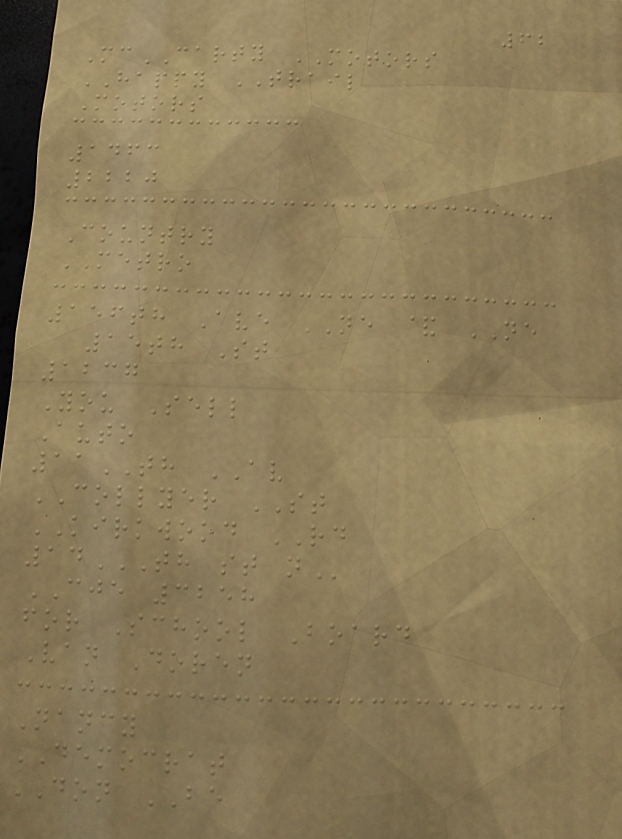62
McCARTY MOTORS
HAPPY TRAIL
Motors
1463
2220
Country
METRO
156th Ave NE & NE
15th St
1237
You Sell
Auto
11TH AV
COLLYER ST
KIRKWOOD RD
14TH ST N
CJE 3258
for School Board
Van Doren
Nancy
DEMOCRAT
DON BE
